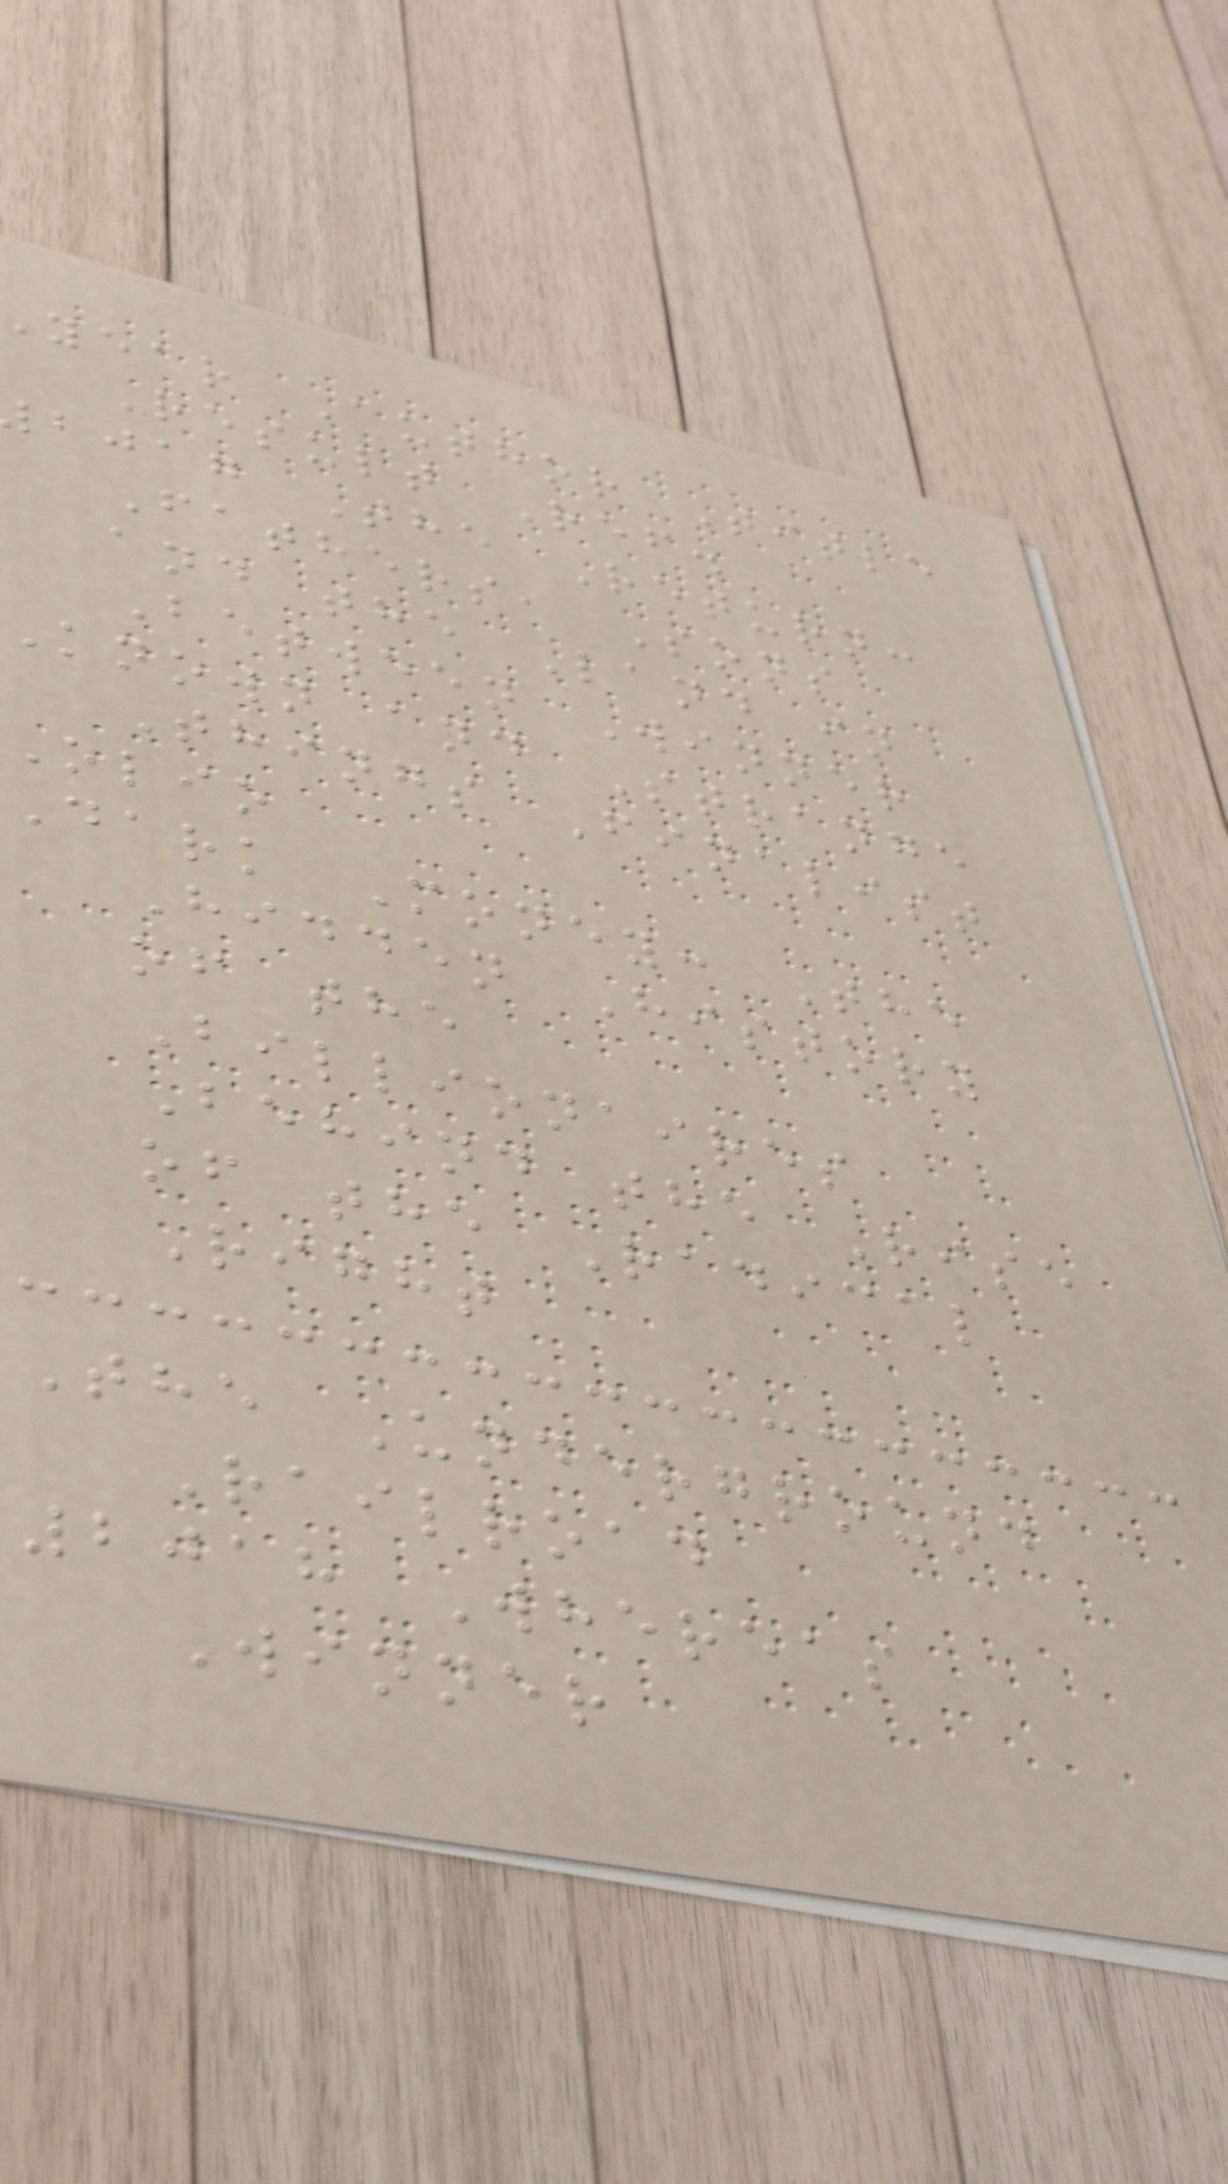year Author Title
Result Ref.
bjag The Return:
Fathers, Sons
and the Land in
Between Winner
Known and Strange
Things Finalist
Olio
Dark Money: The
Hidden History
of the
Billionaires
Behind the Rise
of the Radical
Right
The Underground
Railroad
2018 Whereas
Winner
